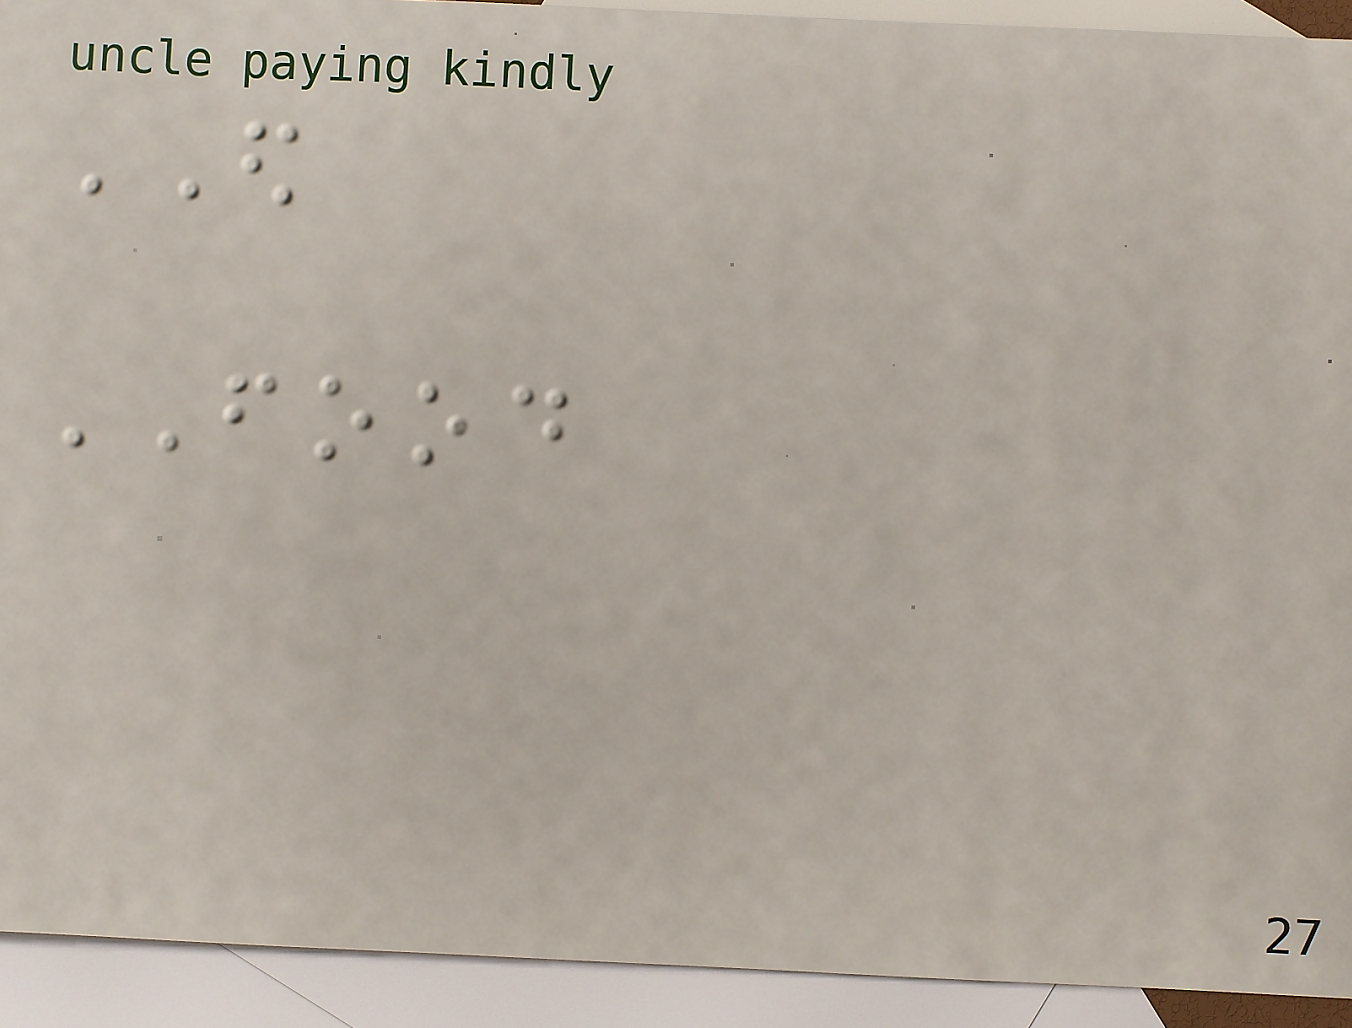ED
FOOD
